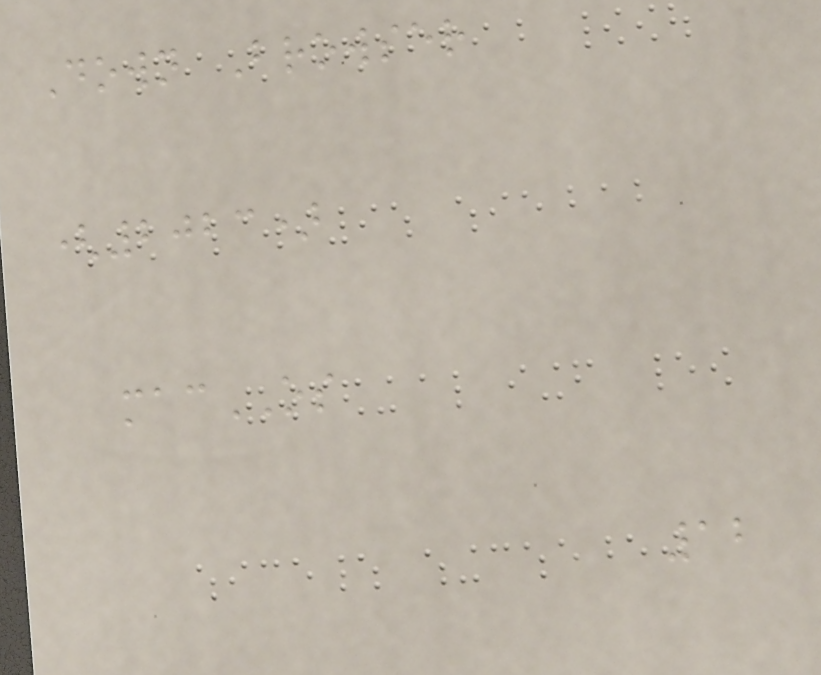Down Browser
(2023)
macOS
12
